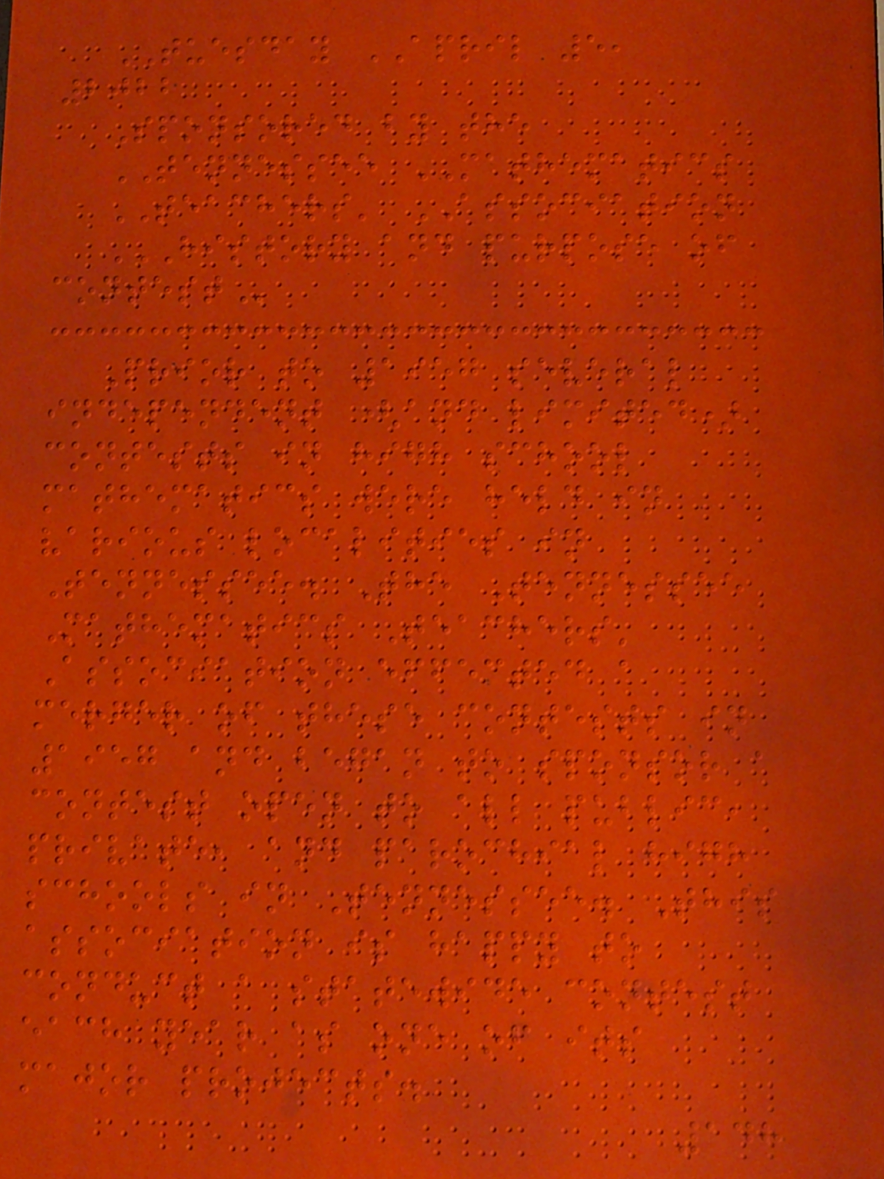TUESDAY APRIL 5,
2022
Sponsored by the
TENNESSEE MATHEMATICS
TEACHERS' ASSOCIATION
HISTORY AND PURPOSE OF
CONTEST
Prior to 1957 several
independent (and limited)
contests in high school
mathematics were held in
various localities in
Tennessee. The Tennessee
Mathematics Teachers'
Association effected a
merger of these contests in
1957 and began to sponsor a
contest open to all public,
private, and parochial high
schools in Tennessee. This
association is happy to
conduct a statewide contest
each year as one of its
major projects.
148
